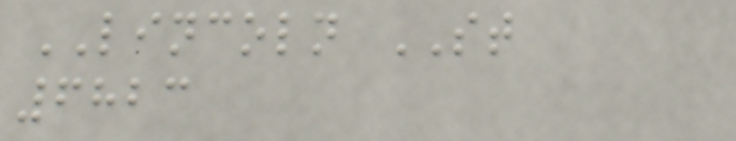LINCOLN ST
6823
